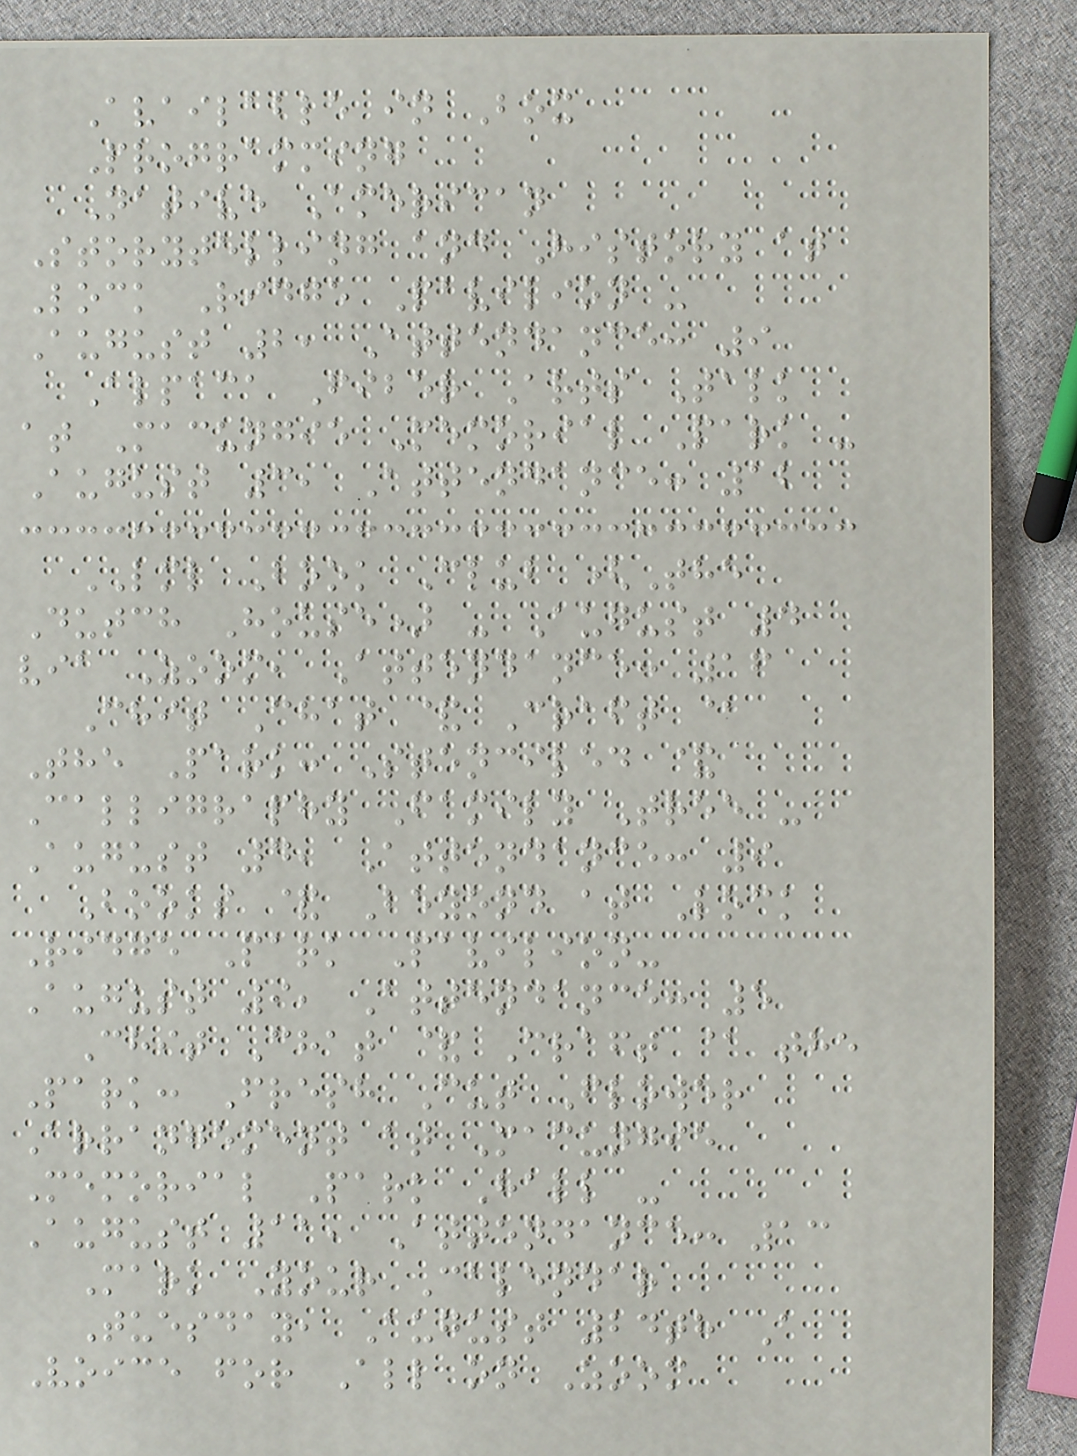Available in Box
Programming
Native American
Storytelling and History at
Lock Ridge Pavilion -
August 2, Attendance: 9
Alpaca Fiber Arts Talk
at Macungie Memorial Park -
August 3, Attendance: 12
LML Book Club (The
Dutch House) - August 4
via Zoom, Attendance: 16
Chit Chat & Craft @
The Park: Stenciled &
Calligraphy Family Tree -
August 4, Attendance: 9
Books & Beyond at Lock
Ridge Park Pavilion-
August 9, Attendance: 5
Chit Chat & Craft @ the
Park: Fresh Cut Flower
Arrangement at Macungie
Memorial Park Hall -
August 11, Attendance: 13
Mark Your Calendar
Tuesday, August 24th A
Voice for All on Zoom
